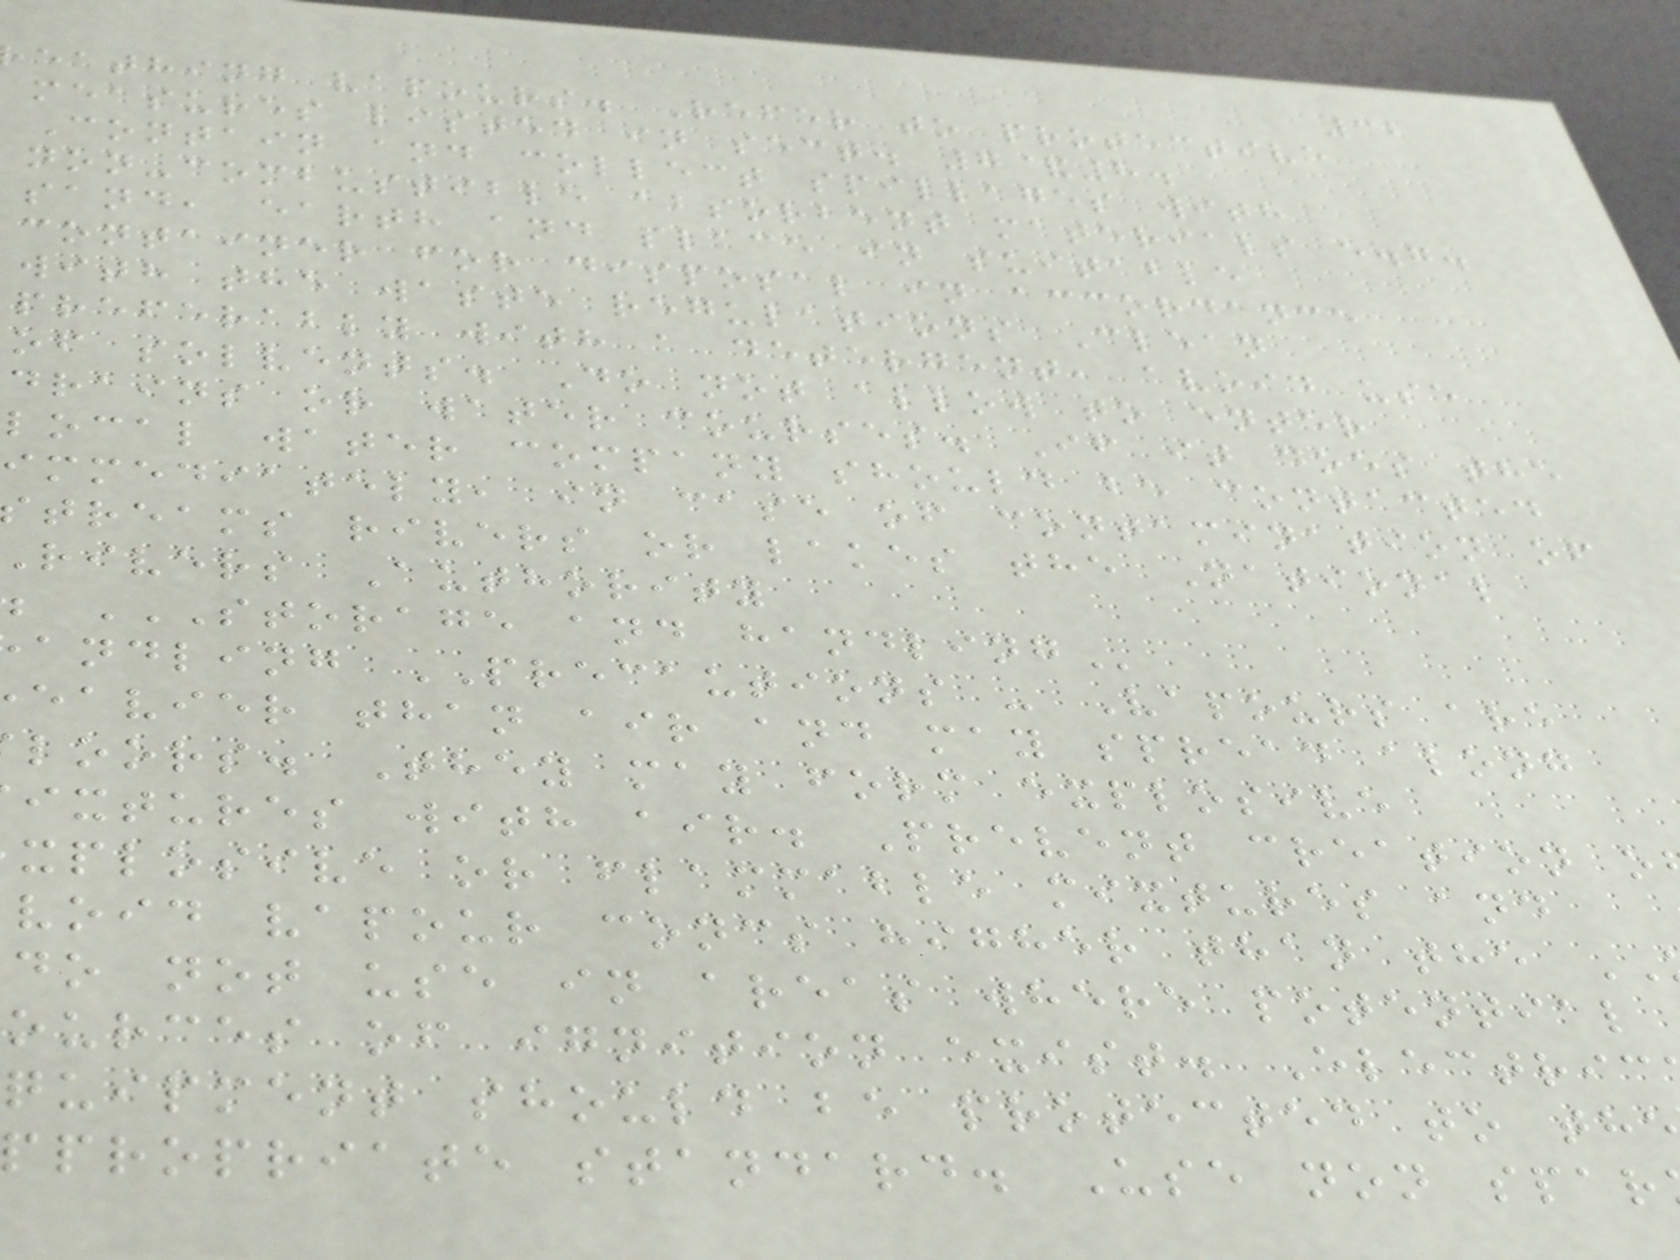32
eathing vapours. Refer to protective
measures listed in sect. 7&8.
Contain and collect spillages with
non-combustible absorbent materials e.g.
sand, earth and place in suitable
container for disposal in accordance
with the waste regulations Clean
preferably with a detergent, avoid use
of solvents. Do not allow to enter
drains or water courses. If it does the
local water company should be contacted
immediately, in case of contamination of
treams rivers or lakes the National
rivers Authority
STORAGE AND HANDLING
andling PRECAUTIONS - Vapours are
eavier than air and may spread along
loors. They may form explosive
ixtures with air. Prevent creation o
xplosive or flammable mixtures and
void vapour concs higher than the
do not use in areas where potential
ources of ignition exist. Electric
quipment should be protected to th
ppropriate standard. Use non spar
